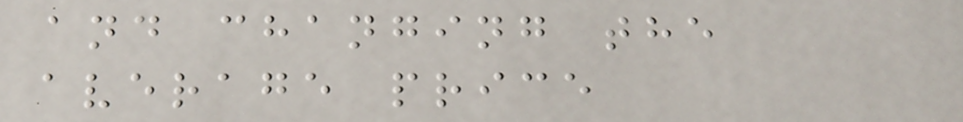and changing the
average price
